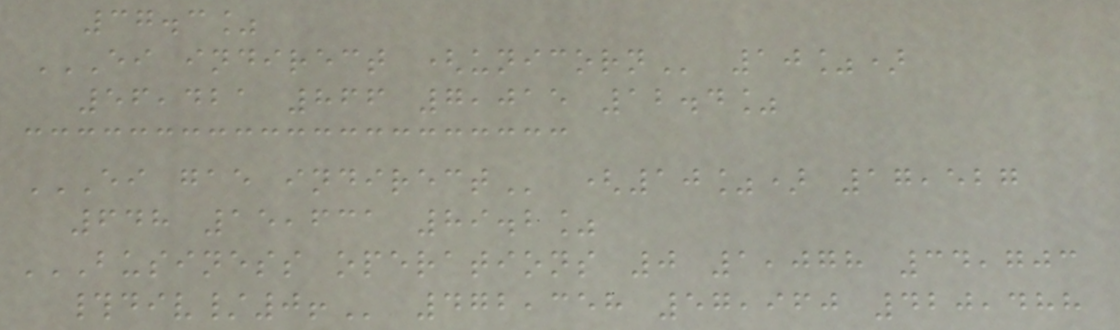37.3%
EI INDIRECT (UNICORN 10%)
56,421 866 7,015 12.4%
EI GAE INDIRECT (10%) 17,527
648 15,631 89.2%
BUSINESS OPERATIONS 0 1,078 34,703
#DIV/0! 472,358 57,960 420,488
